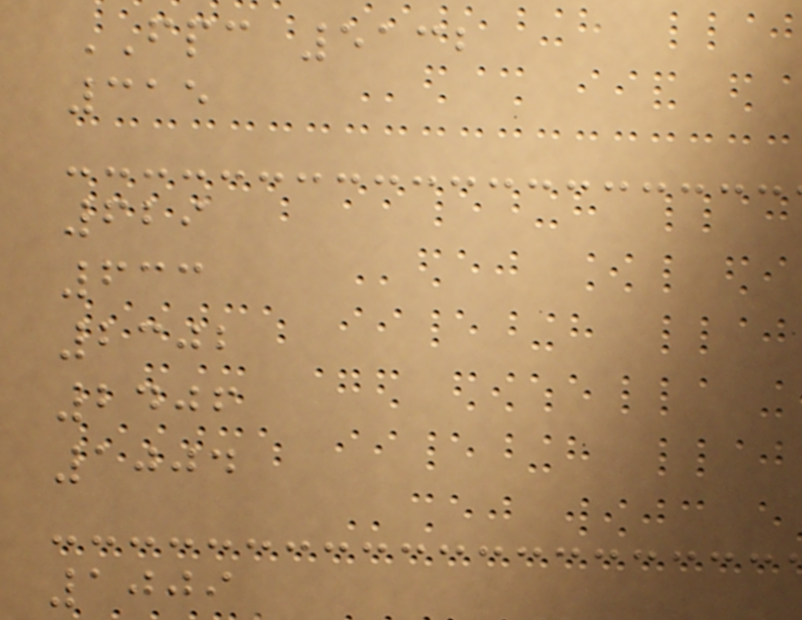FPC 5132
315
629
633
2302
2406
1004
1009
